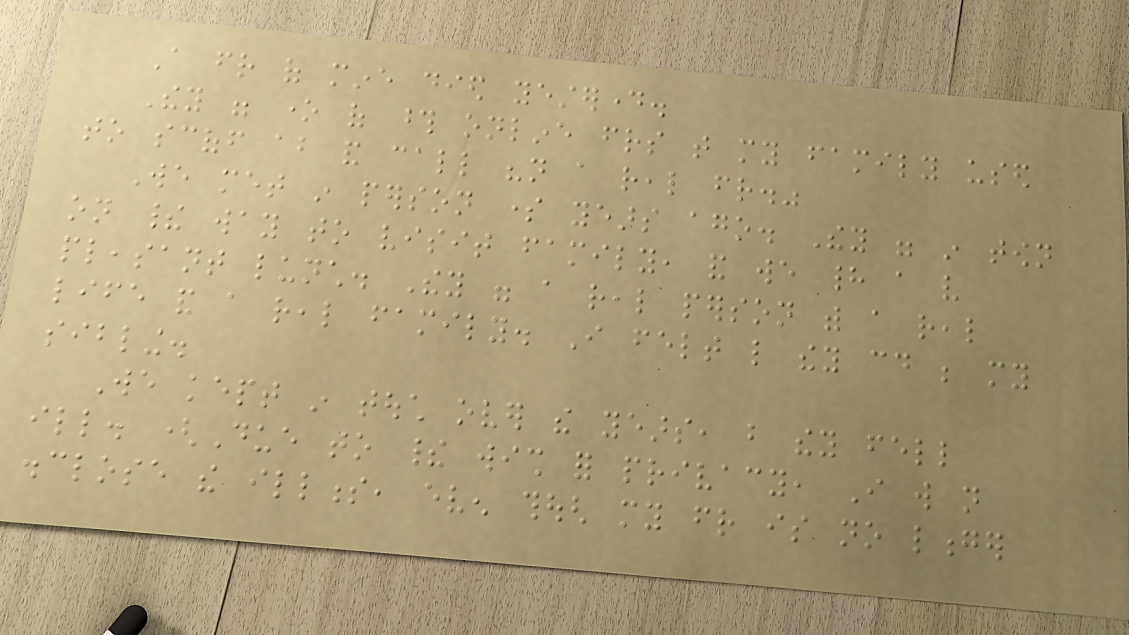A friend of mine died yesterday.
They were one of those online friends that my family used
to scoff about and call "not a real friend."
We met in person some years ago. They were in town
on their way to visit family, and we had a very
pleasant lunch. They were a real person with a real
life and a real family. I felt like they could be my
sibling.
We kept in touch over the years, but they fell
ill. (Due to their wish for privacy, I will not
disclose the illness, even though my friend is no longer
